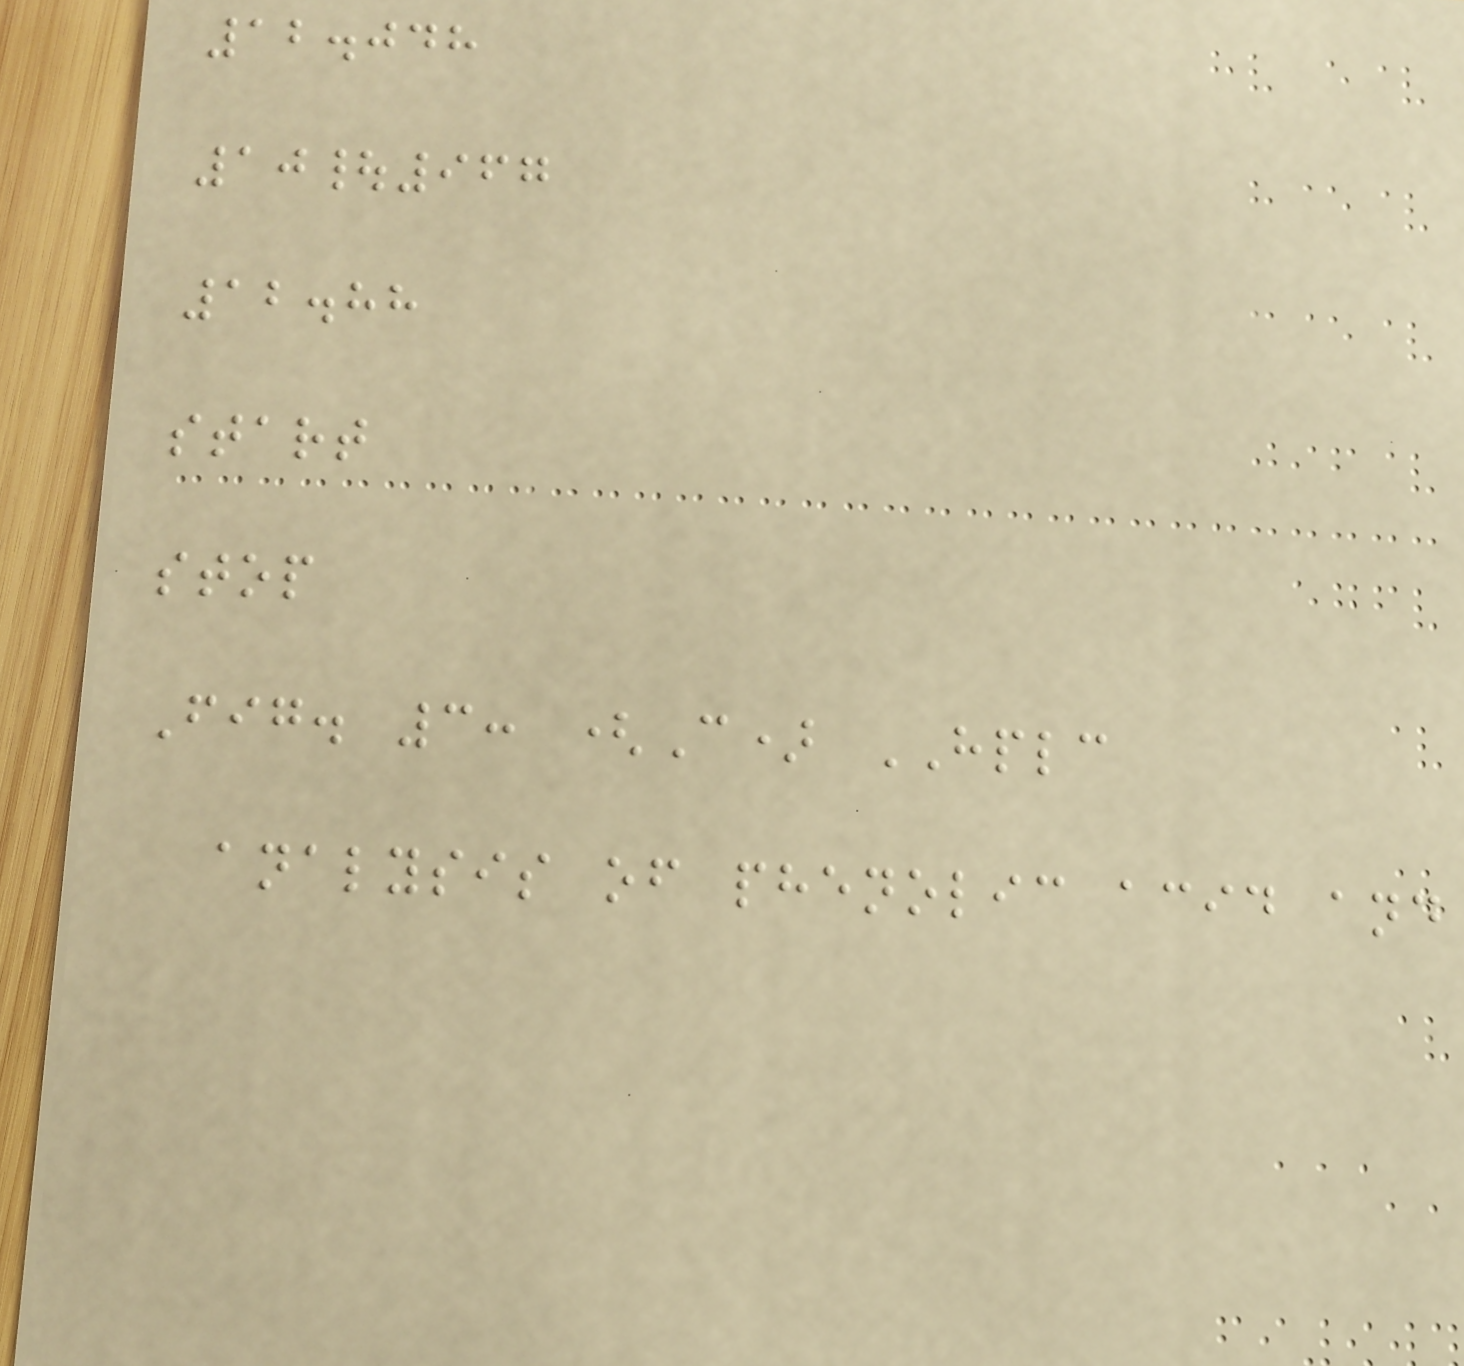12.048
10|967
12.88
start
stop
Fig. 3: (C) HPLC
analysis of phenolic acid and
